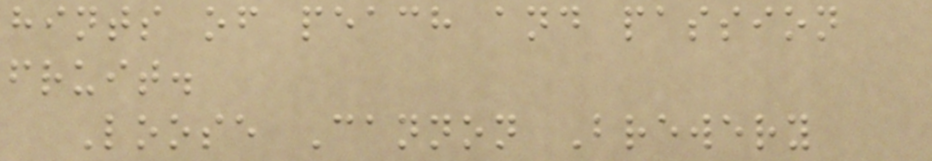hints of peach and passion
fruit.
Loose Cannon Brewery
